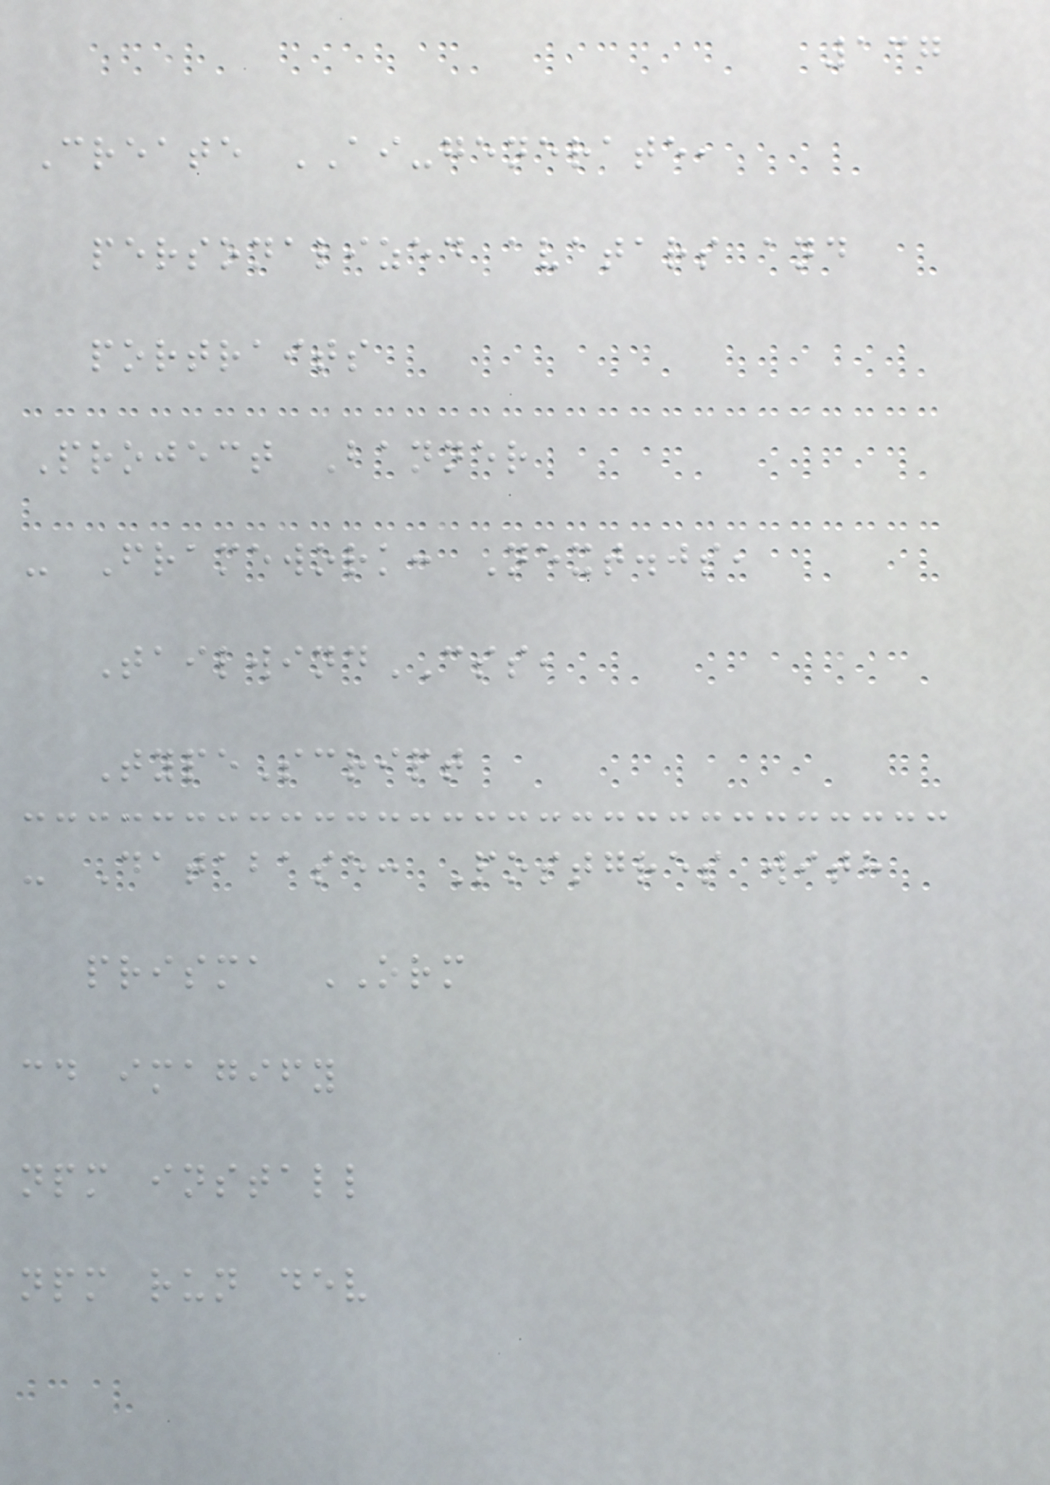137
Create AI-generate,
personalized avatars and
portraits
Project Banner
- Framework: Next.js,
TailwindCSS,
TypeScript
- Database: Postgres with
prisma ORM
cd imagify
npm install
npm run dev
